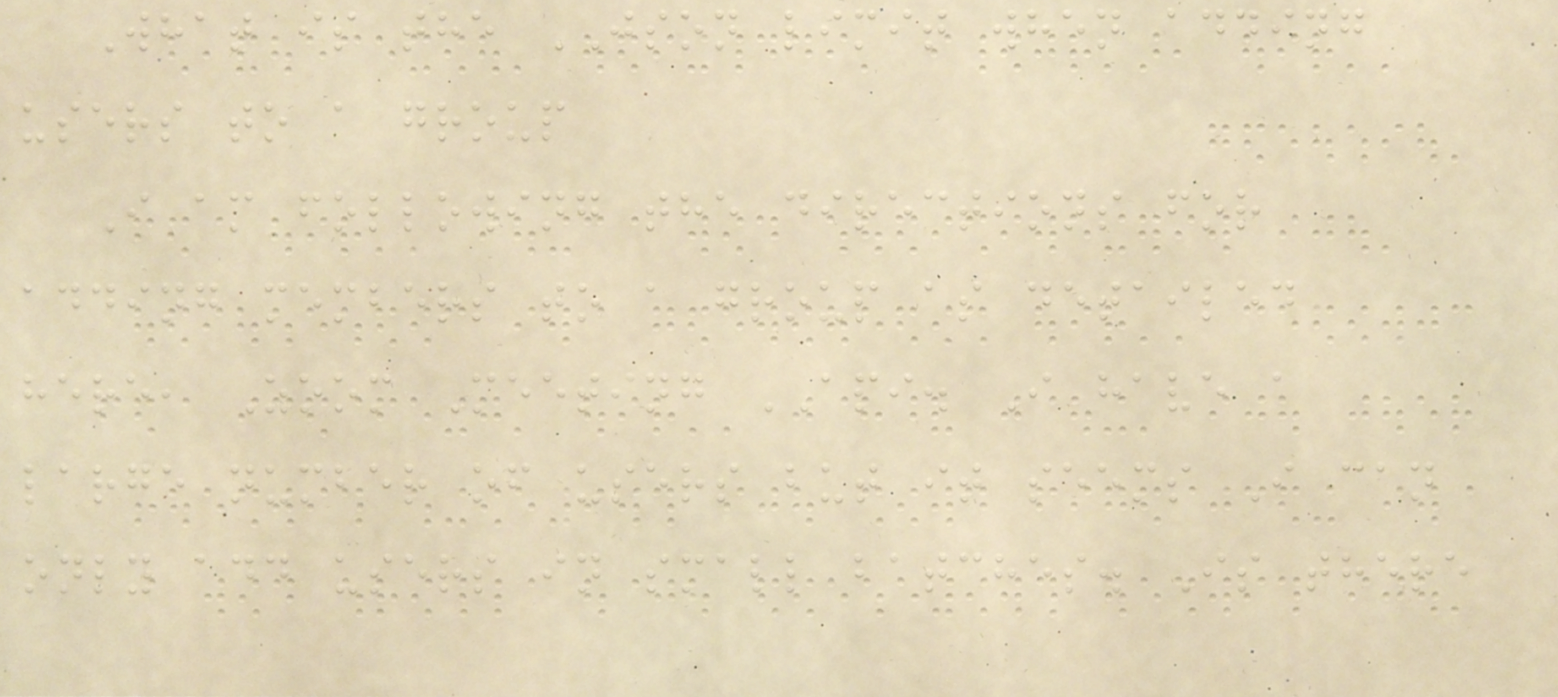What is the JSON limit when adding
users to a group
I am following the directions for
adding members to a group as detailed
here, Zoom Meeting API. I have a
large number of users but it seems I can
only add users in small batches. Is there
